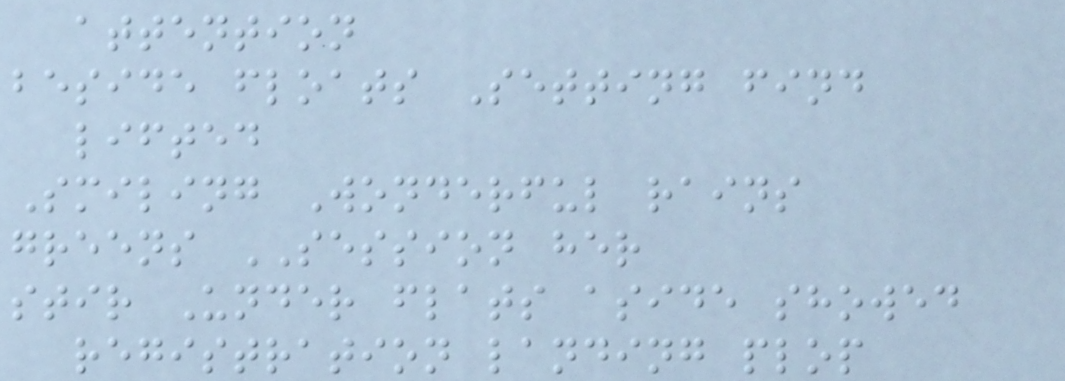attention
beside floats Setting find
lifted
Smiling Wonderful rains
greens SESSION her
stir Under flats aside showed
registration landing plop
